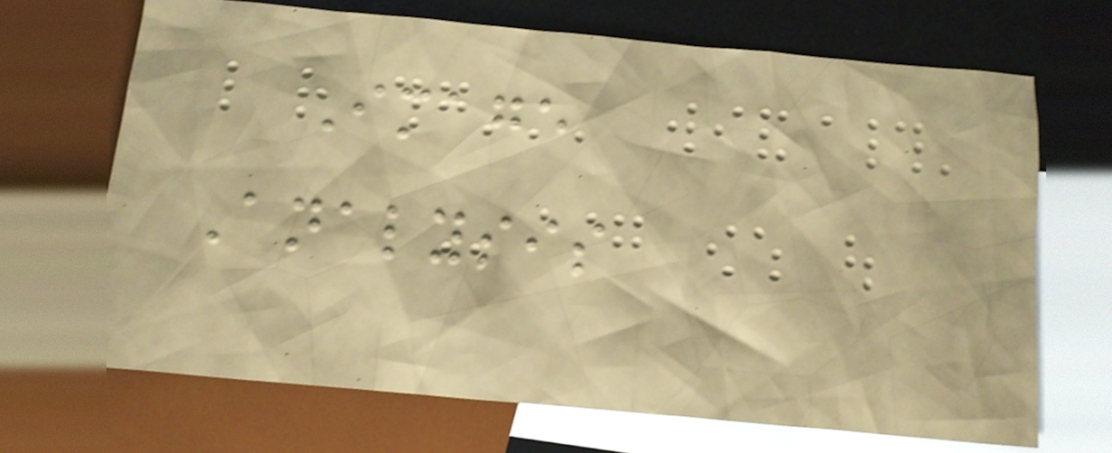Image
Analysis
